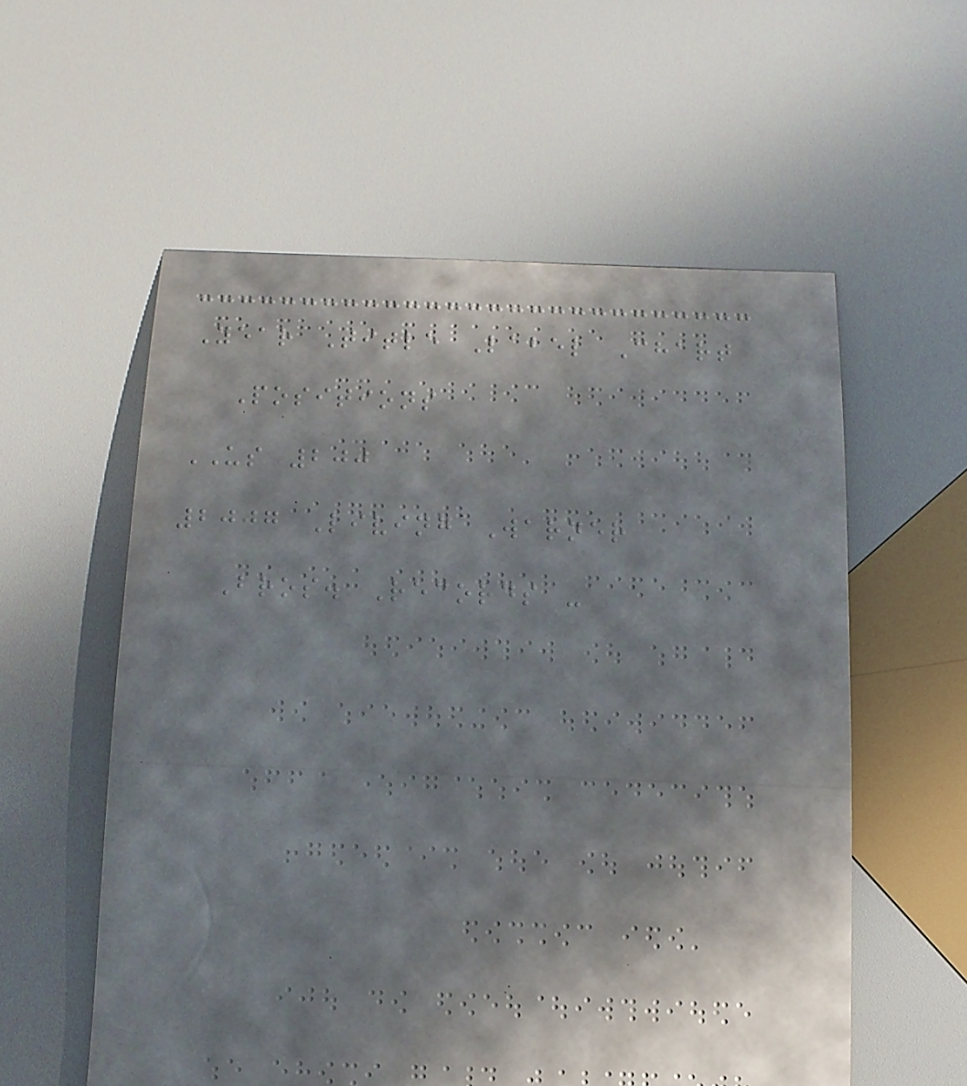Year Title Label Chart
Positions
US 200
2007 Living Warner
Bros. Records -
